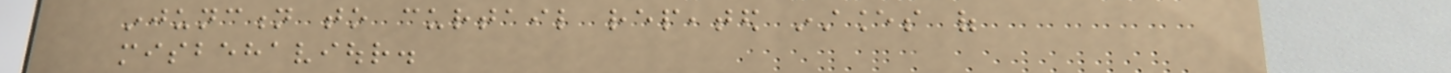injunction to curtail repeated instances of
misbehaviour.
